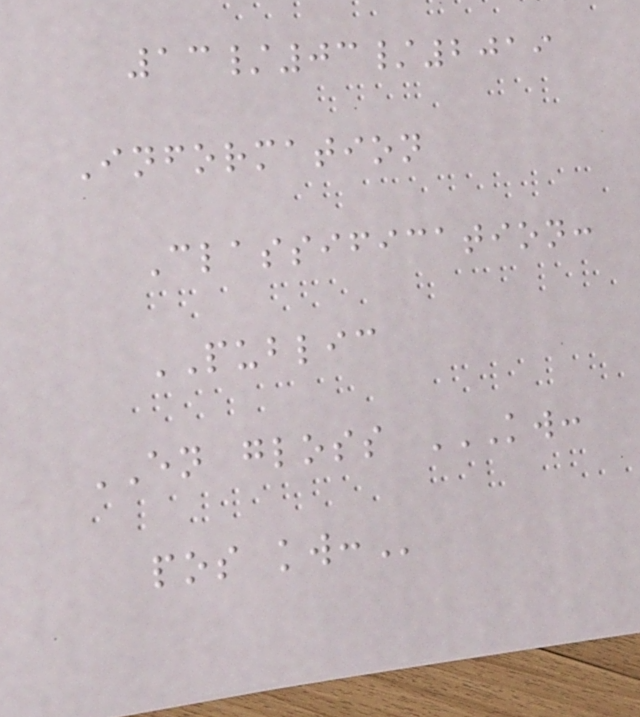13/03/2019
Information
Classification:
PUBLIC
EN gloss KW:
POS KW:
